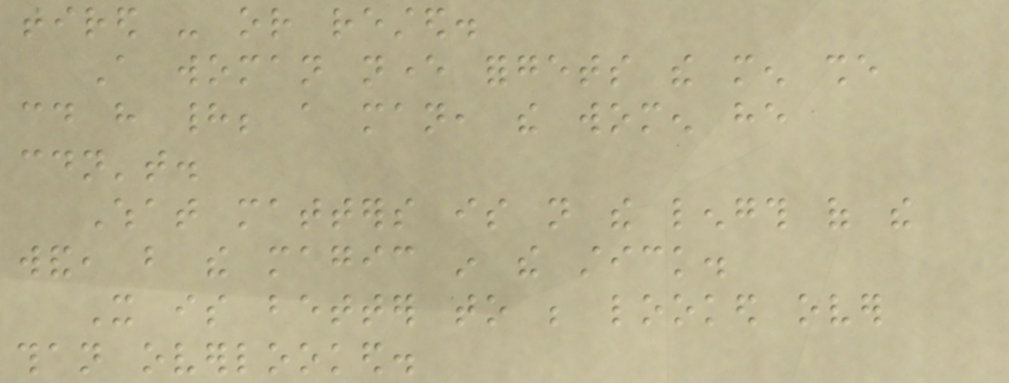tired - or rested.
A woman never forgets the men she
could have had; a man, the women he
couldn't.
What matters is not the length of the
wand, but the magic in the stick.
It is better to be looked over
than overlooked.
